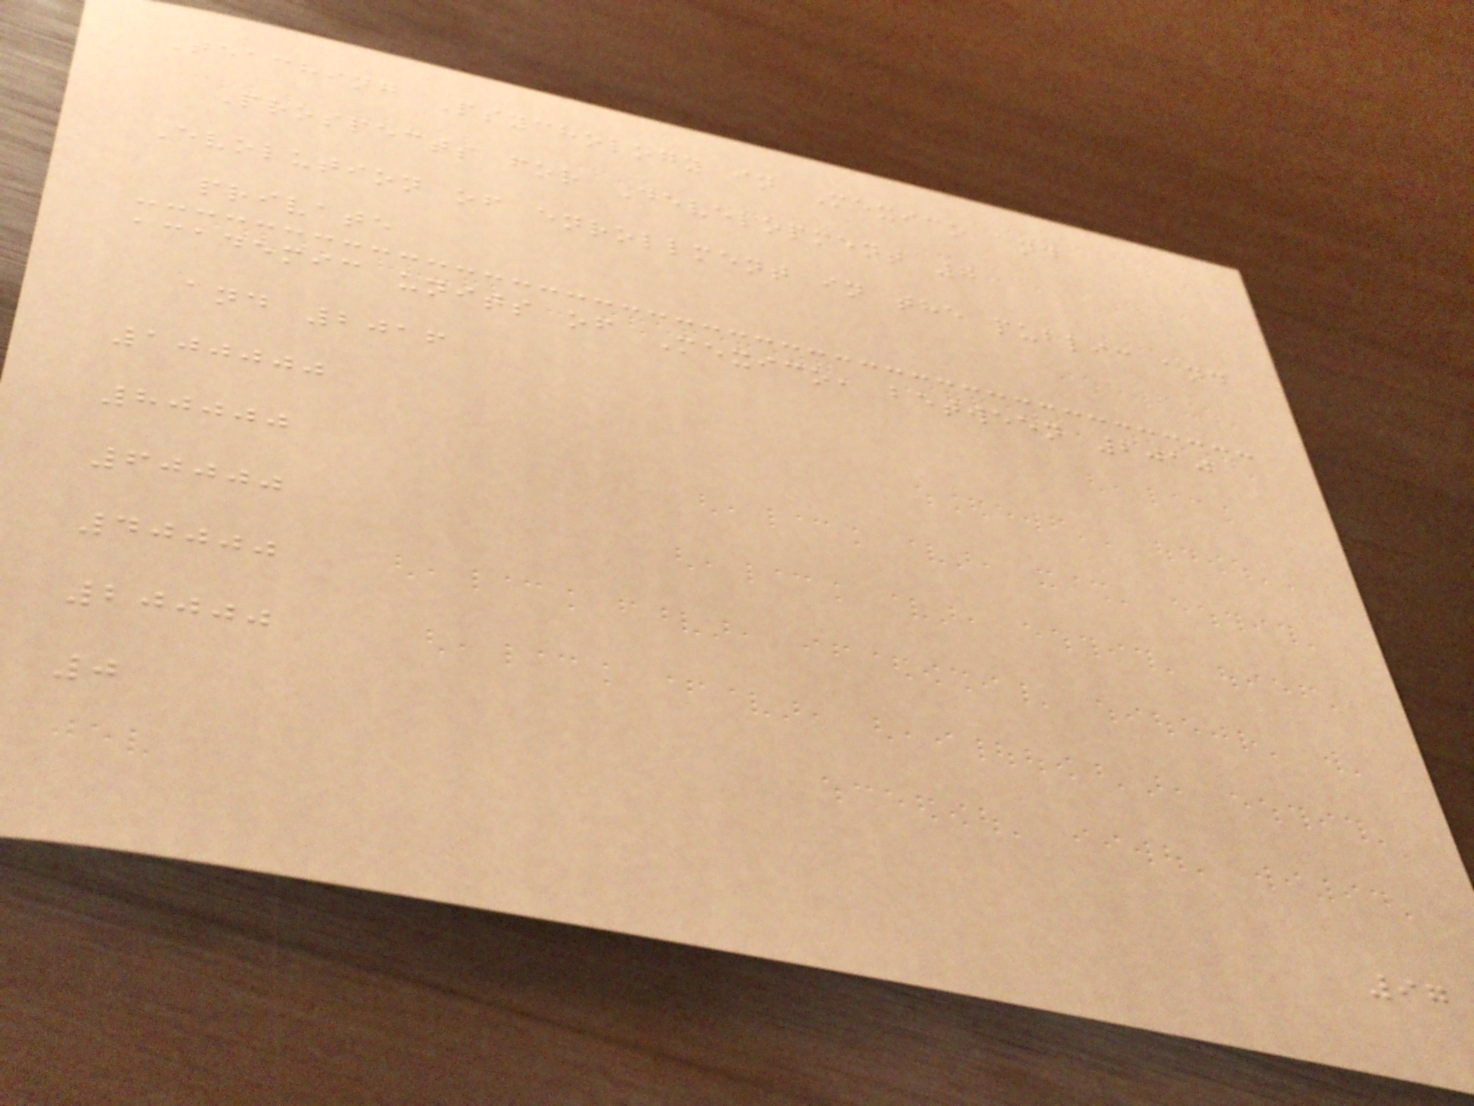Teaching Psychology in Mexico and
Prospects for Development 7
Evolution of enrollment in the public and
private
academic units of Mexico, between 2010
and 2016
100000
80000
60000
40000
20000
0
97
